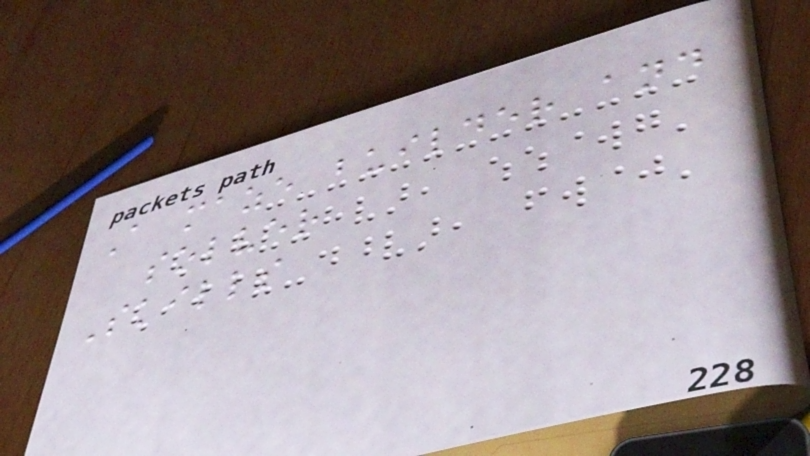A maze builder and
solver
Skills
